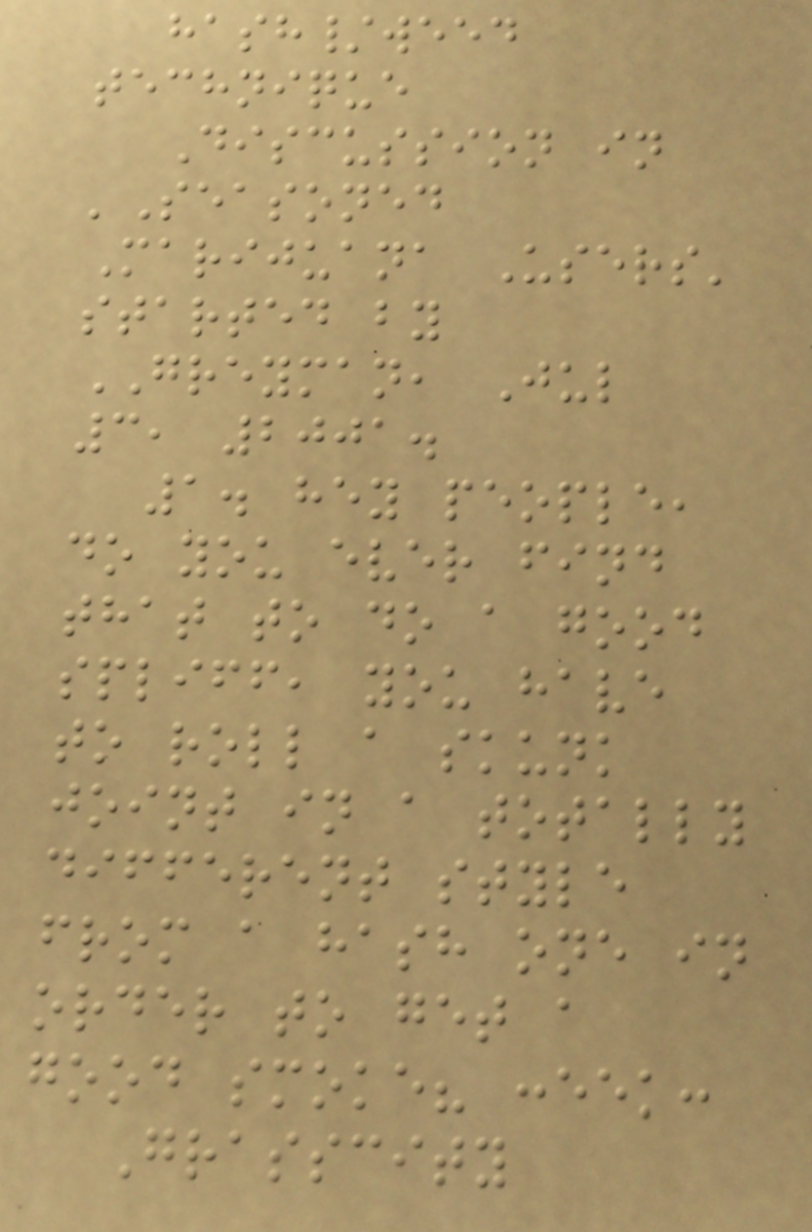hash/weed
technique
Discussion in
'Seasoned
Marijuana Users'
started by
GREYMAN, Jul
3, 2001.
1. hey people,
do you ever find
that to do a good
spliff, you have
to roll a skunk
joint in a totally
different style
from a hash one in
order to get a
good smoke? :eek:
Grasscity
